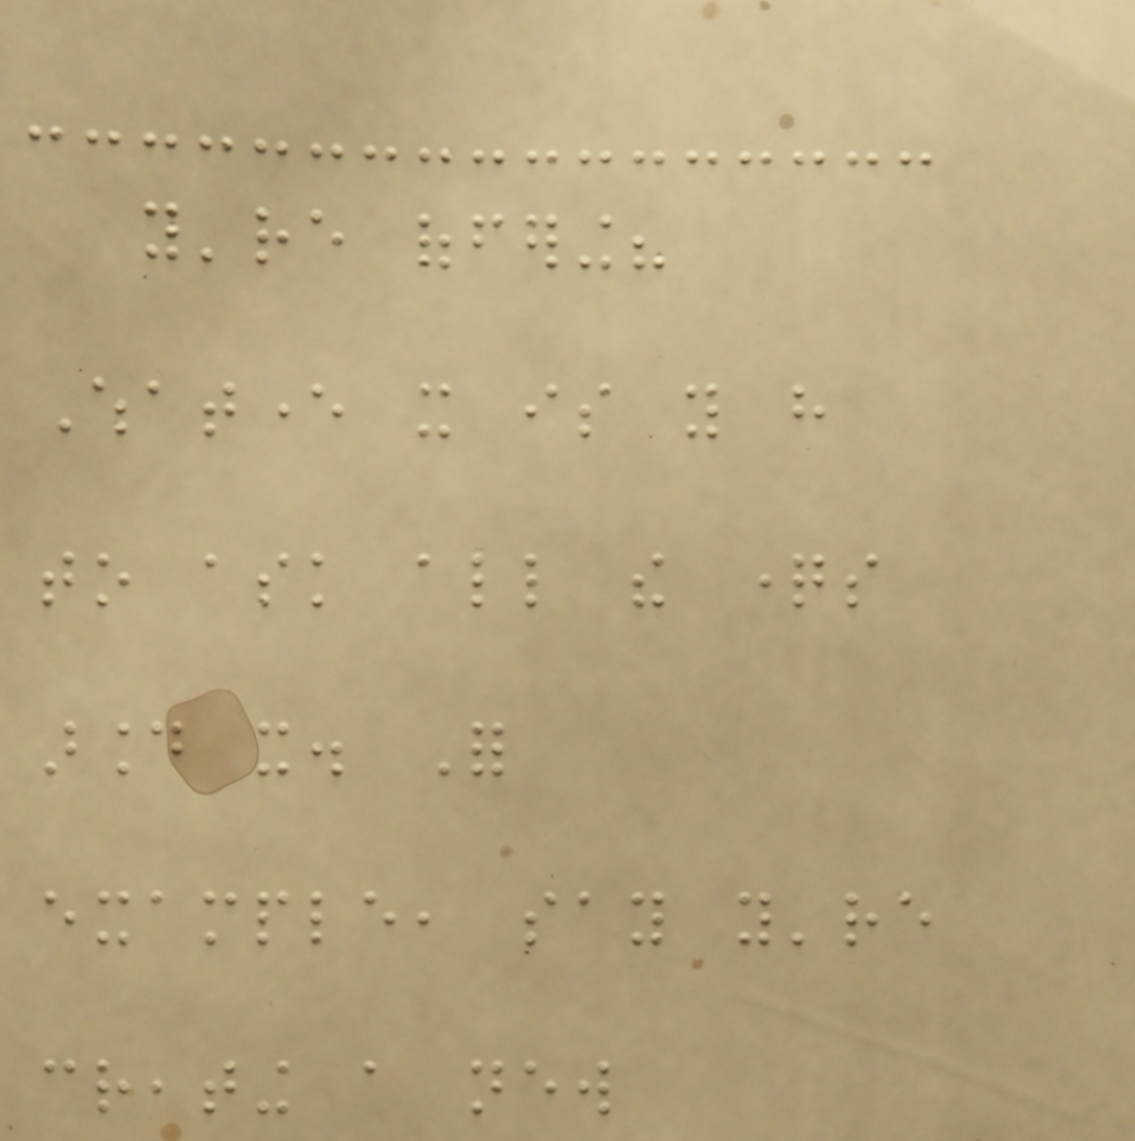you're offering?
Whatever it is you have
to ask all the questions
around it. For
example, say you're
creating a new
